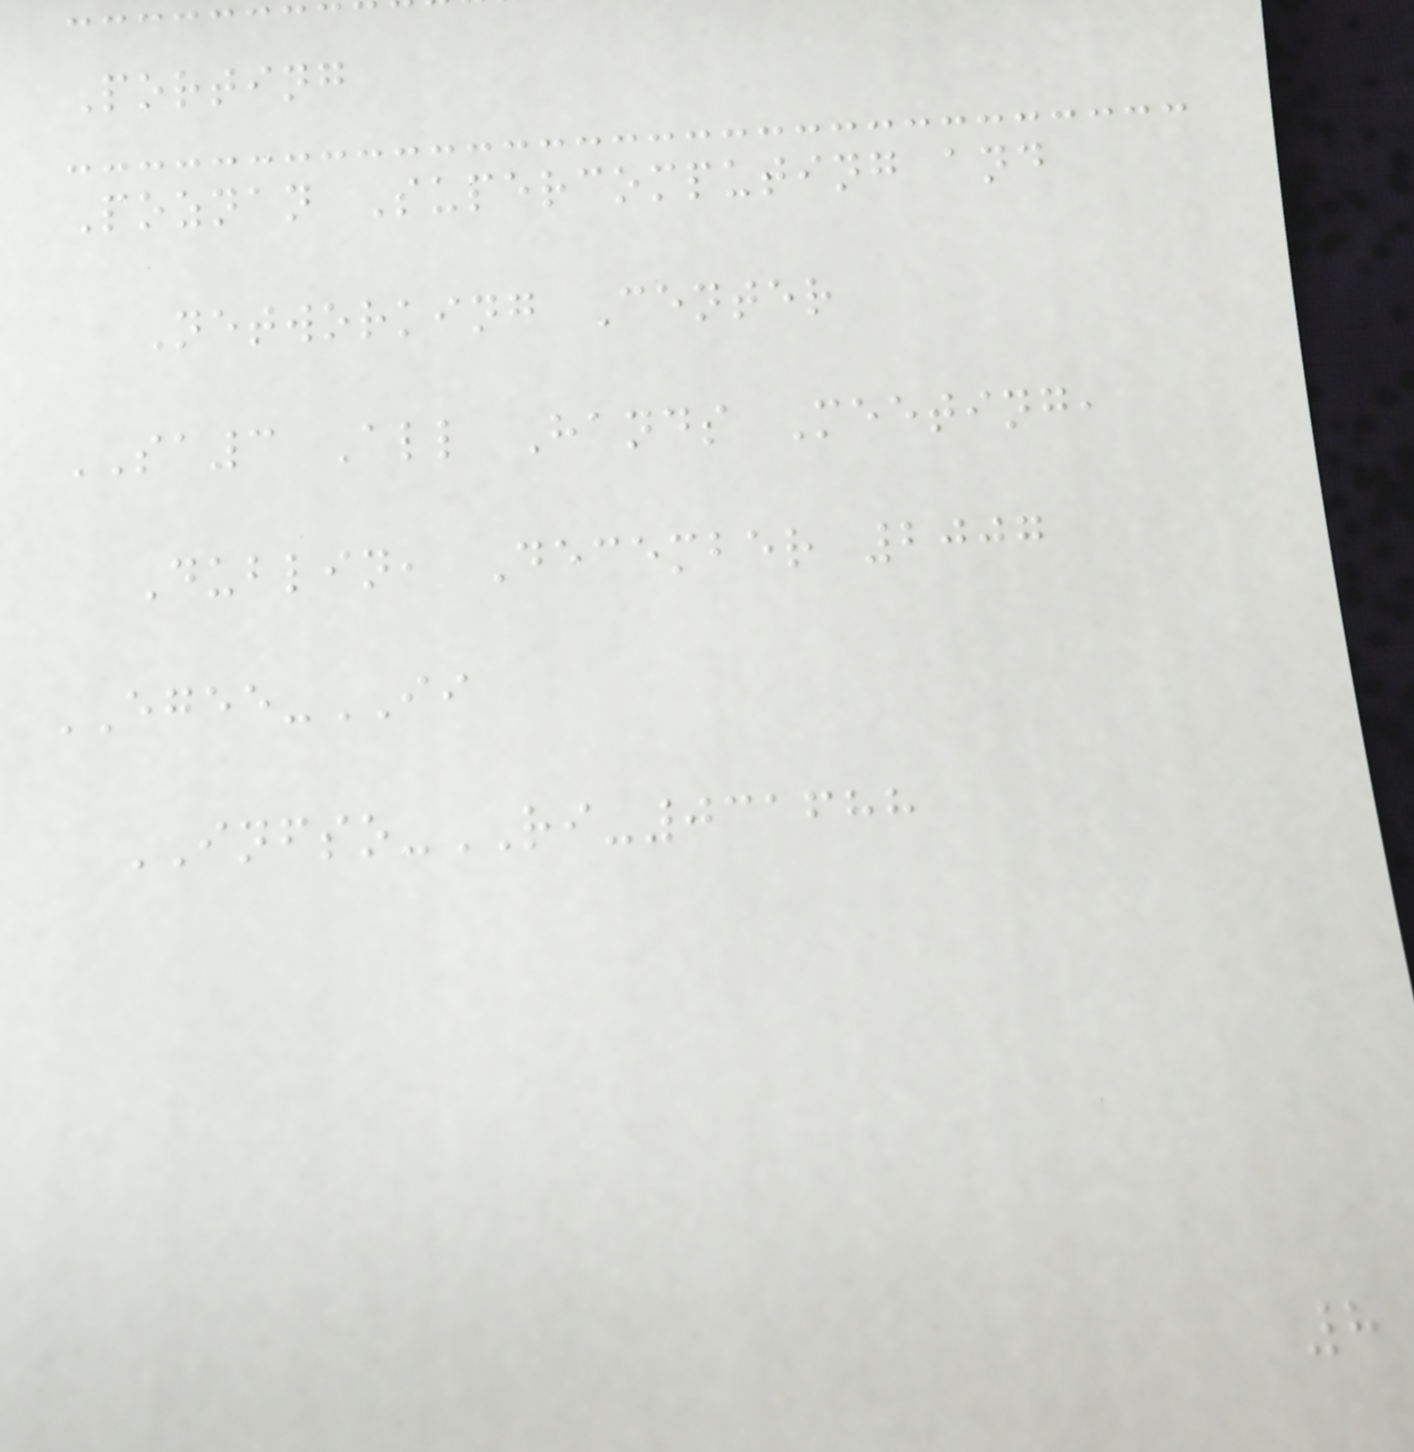Porting
Poznan Supercomputing and
Networking Center
SA3 All Hands Meeting,
Dublin, December 2007
EGEE-II
INFSO-RI-031688
8
